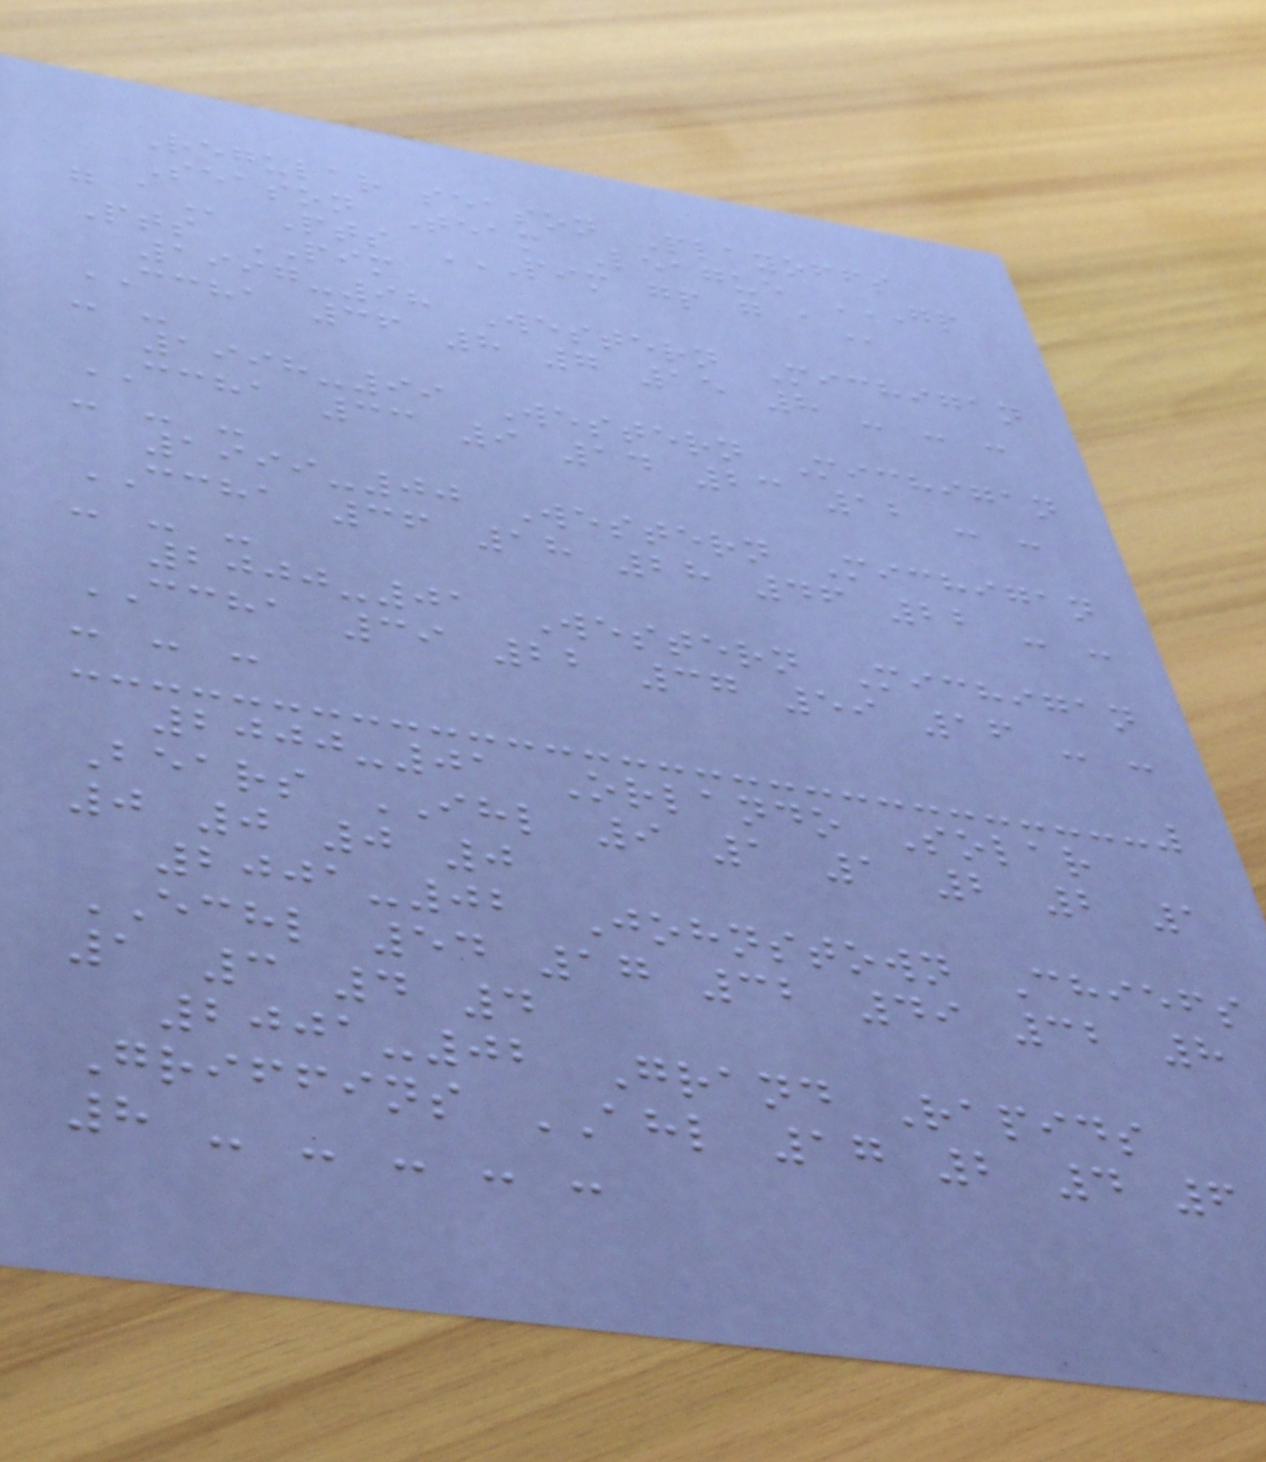Regular season Playoffs
Season Team League GP
G A Pts PIM GP G A
Pts PIM
1997-98 Western Michigan
CCHA 36 8 7 15 8 - - -
- -
1998-99 Western Michigan
CCHA 33 9 14 23 12 - -
- - -
1999-00 Western Michigan
CCHA 36 18 28 46 22 - -
- - -
2000-01 Western Michigan
CCHA 39 22 37 59 16 - -
- - -
2000-01 Orlando Solar
Bears IHL 9 1 1 2 2 1
0 0 0 0
2001-02 Johnstown Chiefs
ECHL 54 17 32 49 32 8
1 3 4 4
2001-02 Grand Rapids
Griffins AHL 17 2 4 6
8 - - - - -
